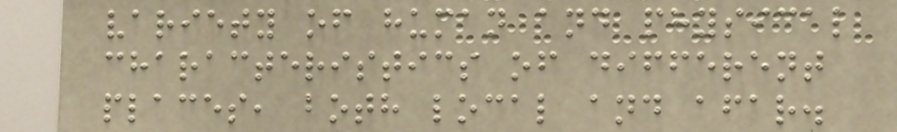variety of human and physical
characteristics of different
places, both local and afar.
